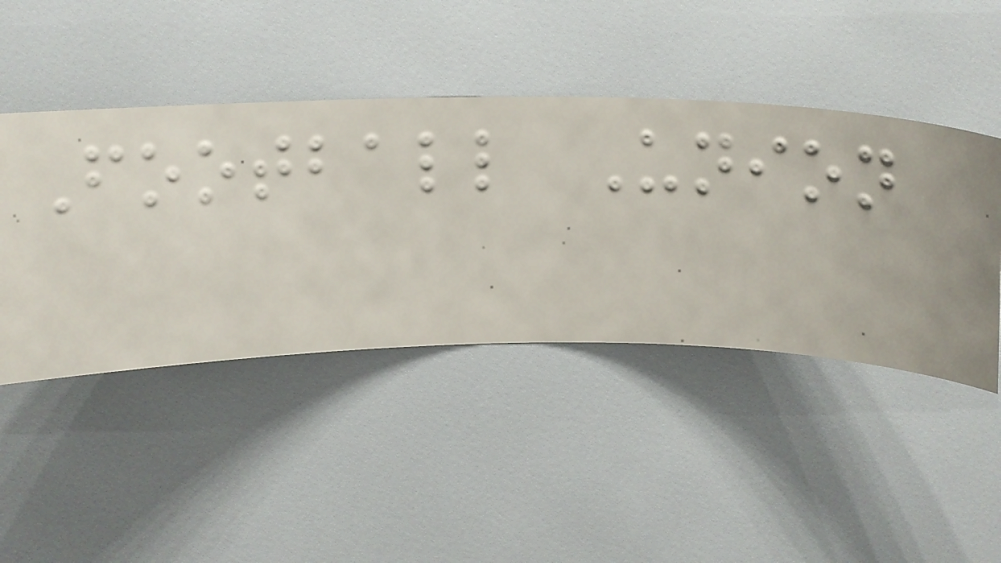Football Union
